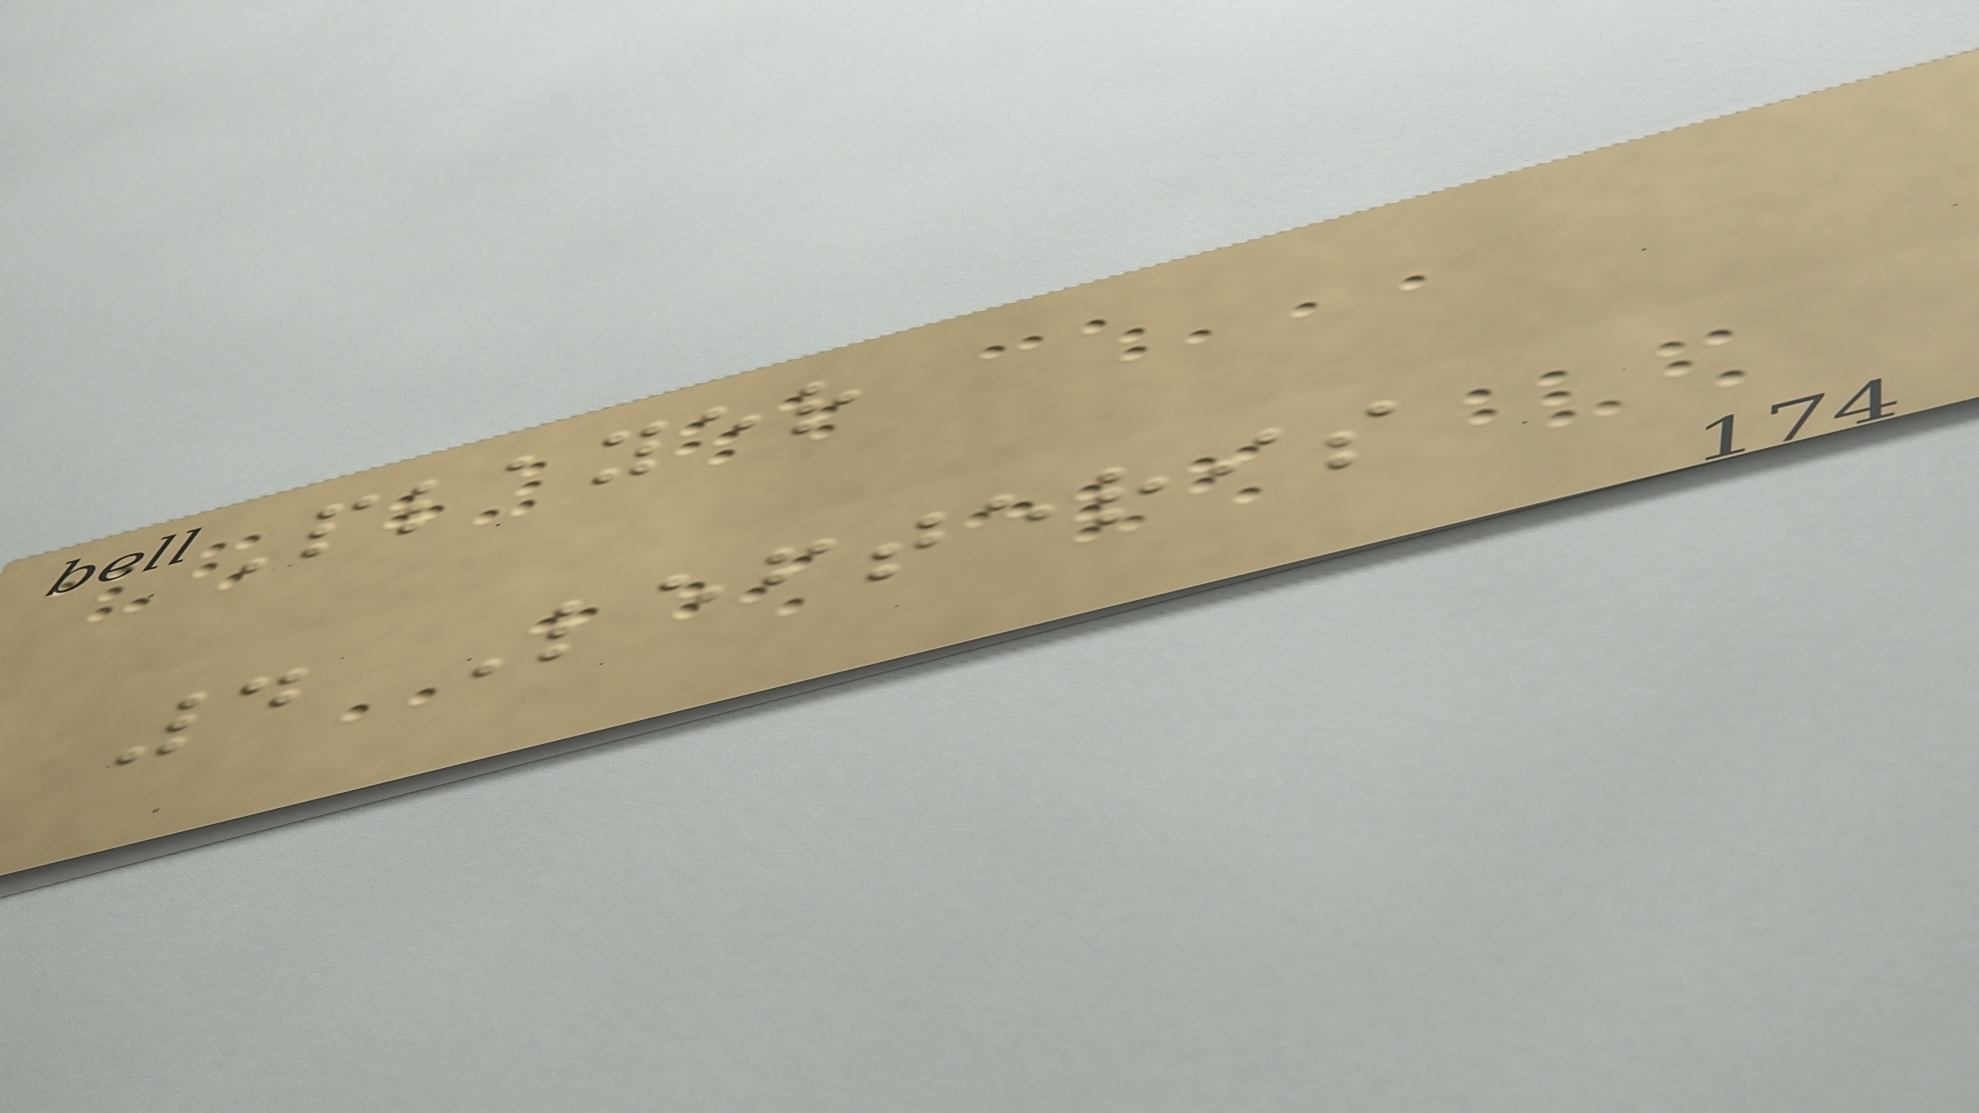Player
4 Lefteris
